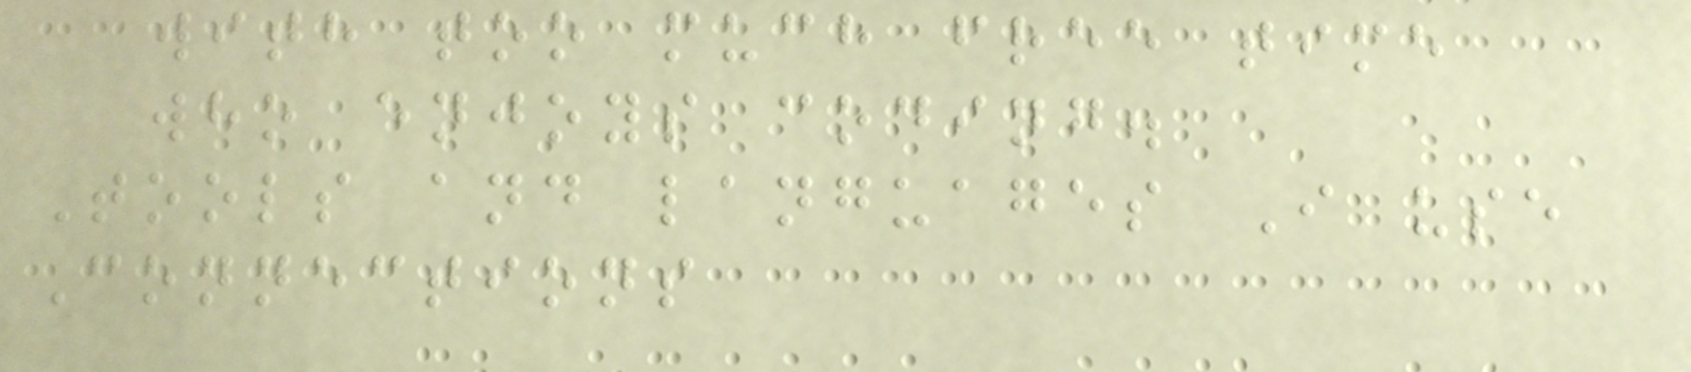with too much free time
who enjoys coding.
Tools and languages I use
Connections
